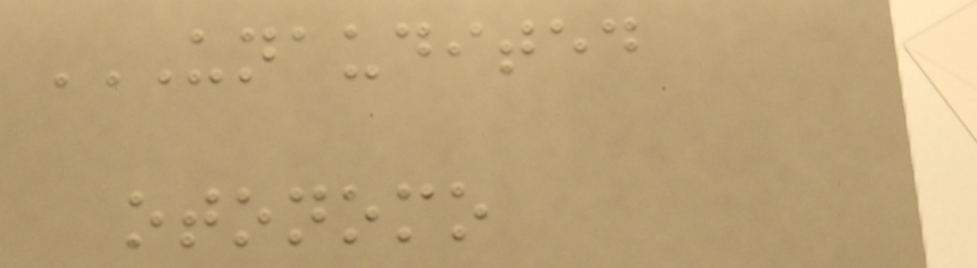UNAUDITED
OTONOMO
